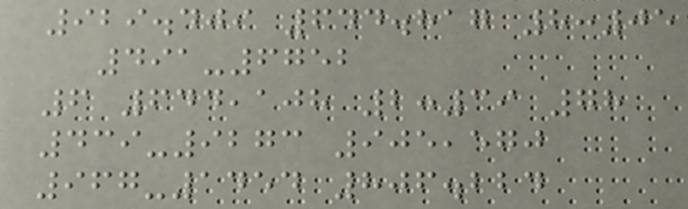929.409 644.817 8:05
491-6752
6 644,108 2:39 78
439-9273 905,570
967-1454 806.224
